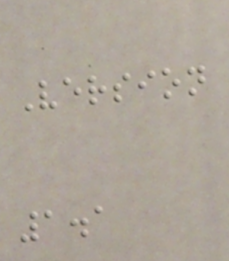Version
1.1
